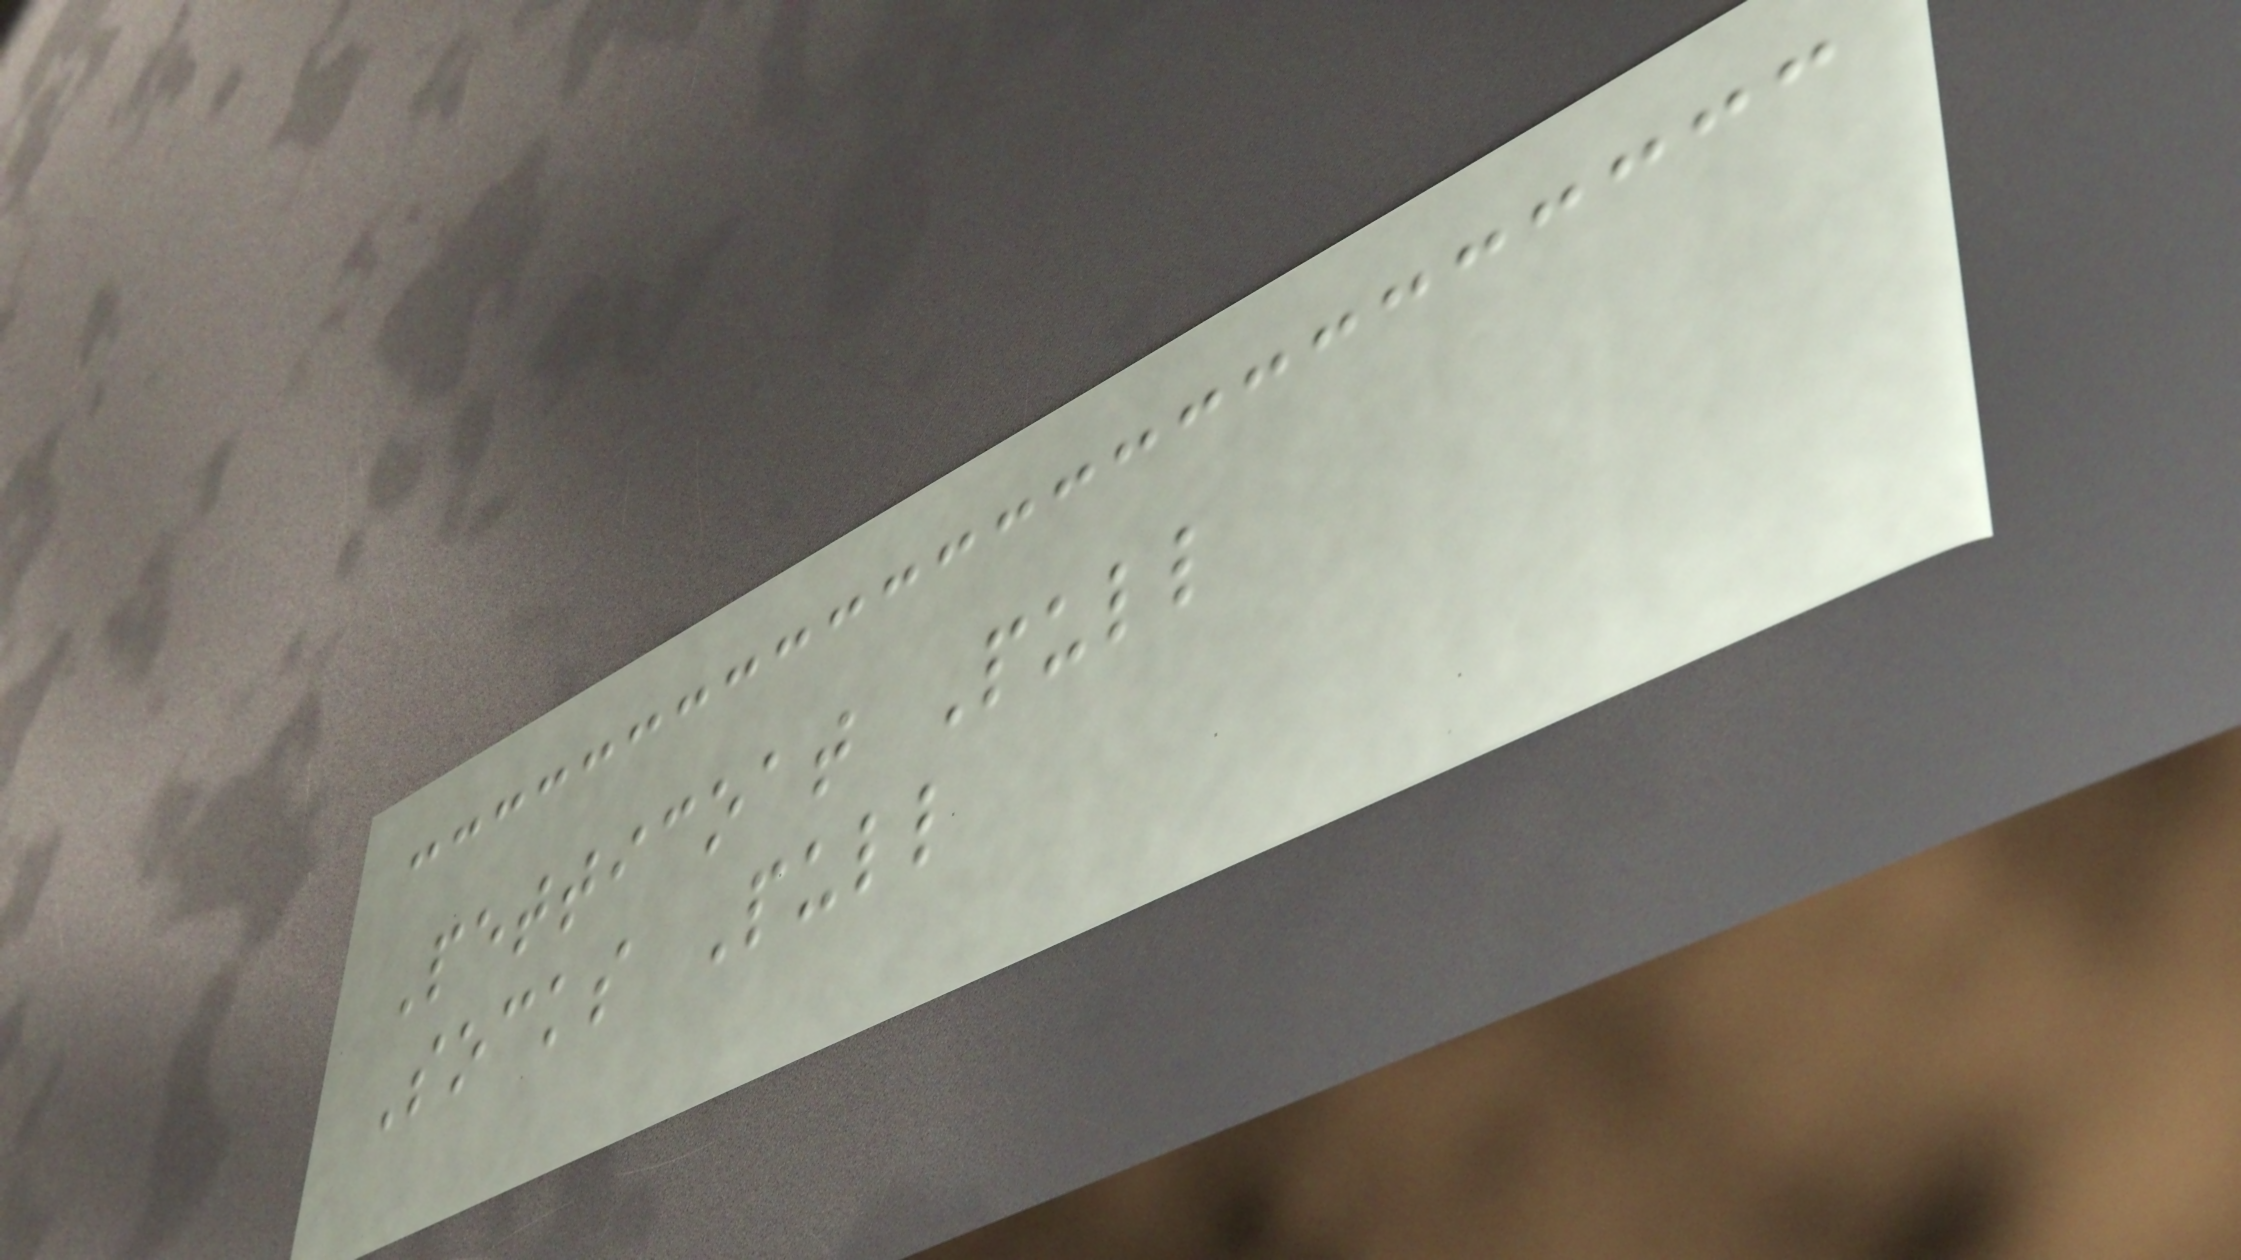Petticoat Pull
Socks Pull
